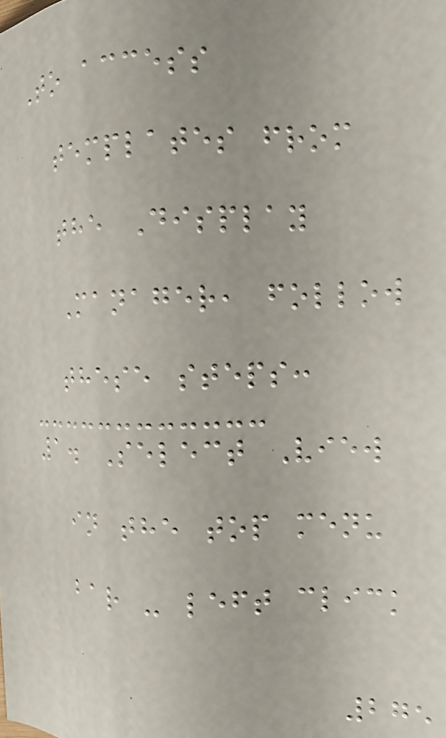To access
templates from
the Display
Manager, follow
these steps:
1. Select View
in the top menu
bar - left click
275
